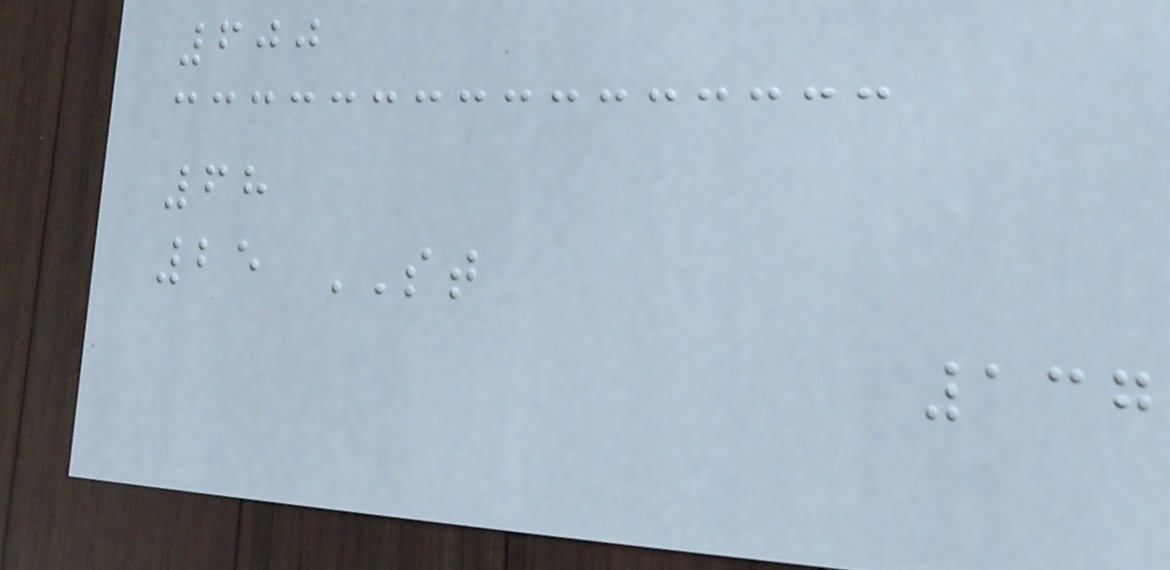600
68
25 ST
137
